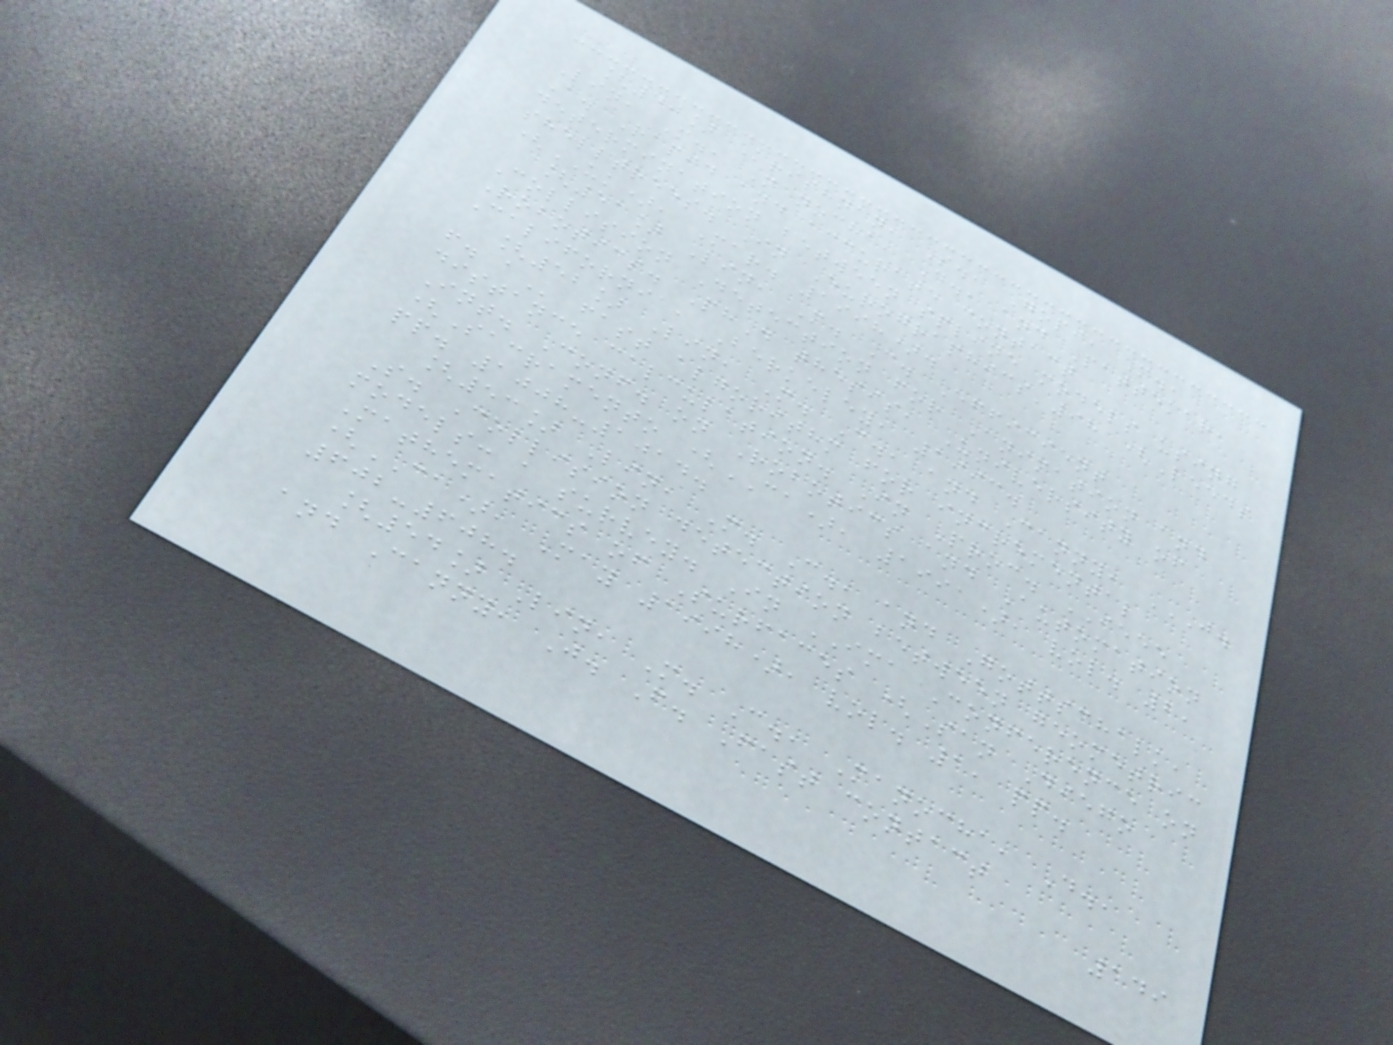[50] Krishnan, S., Gopi, M.,
Lin, M., Manocha, D., and Pattekar,
A. Rapid and accurate contact
determination between spline models using
shelltrees. In Eurographics'98 (Leeds
(UK), Mar. 1998).
[51] Lin, M. C. Efficient
Collision Detection for Animation and
Robotics. PhD thesis, University of
California, Berkeley, 1993.
[52] Lin, M. C., and Canny, J.
F. A fast algorithm for incremental
distance calculation. In Proc. IEEE
Int. Conf. on Robotics and Automation
(Sacramento (CA), 1991), vol. 2,
pp. 1008-1014.
[53] Lin, M. C., and Gottschalk,
S. Collision detection between geometric
models: a survey. In IMA Conference on
Mathematics of Surfaces (San Diego
(CA), May 1998), vol. 1, pp.
602-608.
[54] Lin, M. C., Manocha, D.,
and Canny, J. F. Fast contact
149
